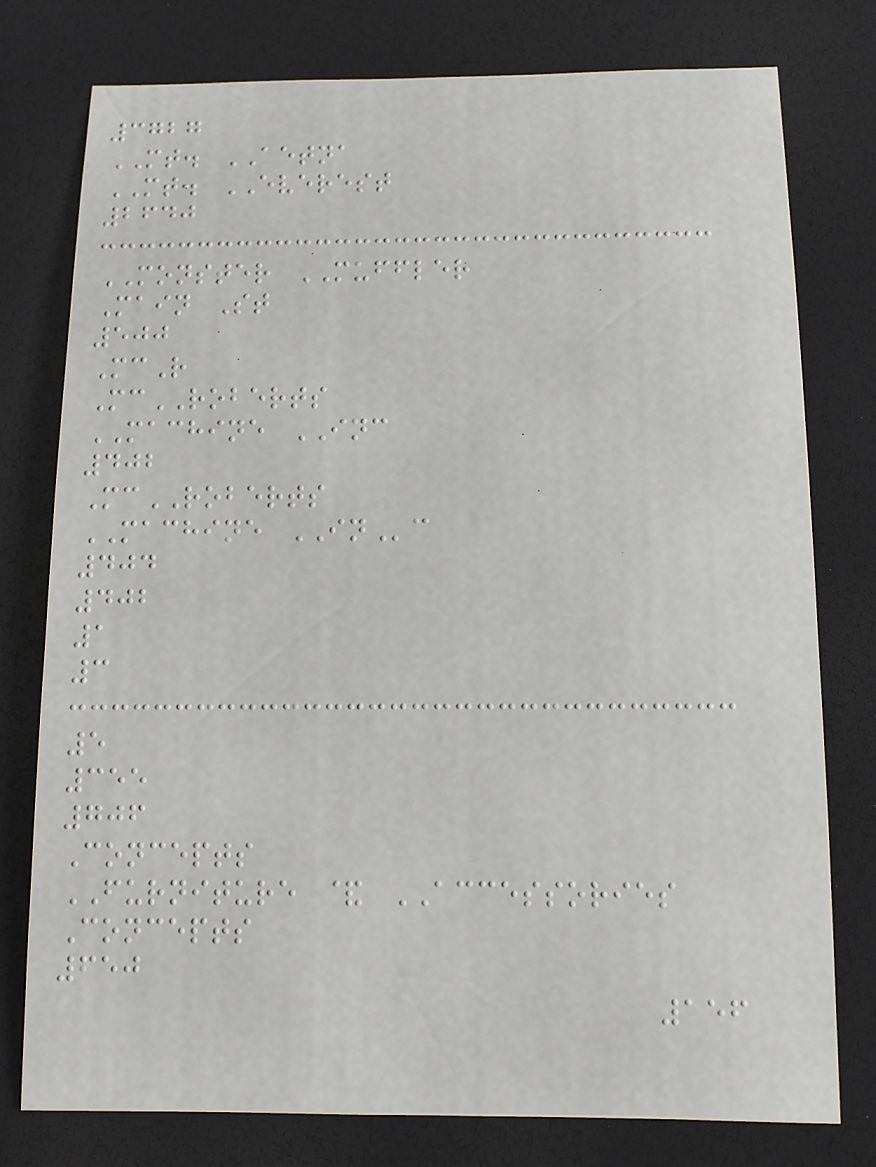3727
MT. AETNA
MT. EVEREST
2640
MONSTER MUFFLER
Main St
500
McR
McROBERTS
MACHINE INC
402
McROBERTS
MACHINE INc
404
402
1
3
5
355
706
Concepts
FURNITURE & ACCESSORIES
Concepts
650
156
